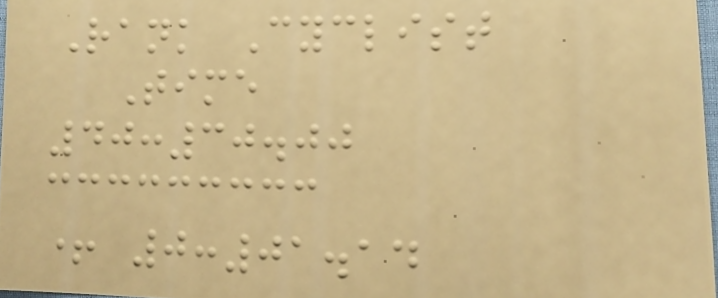Rank Cyclist
Time
40:30.00
+ 0:01.14
